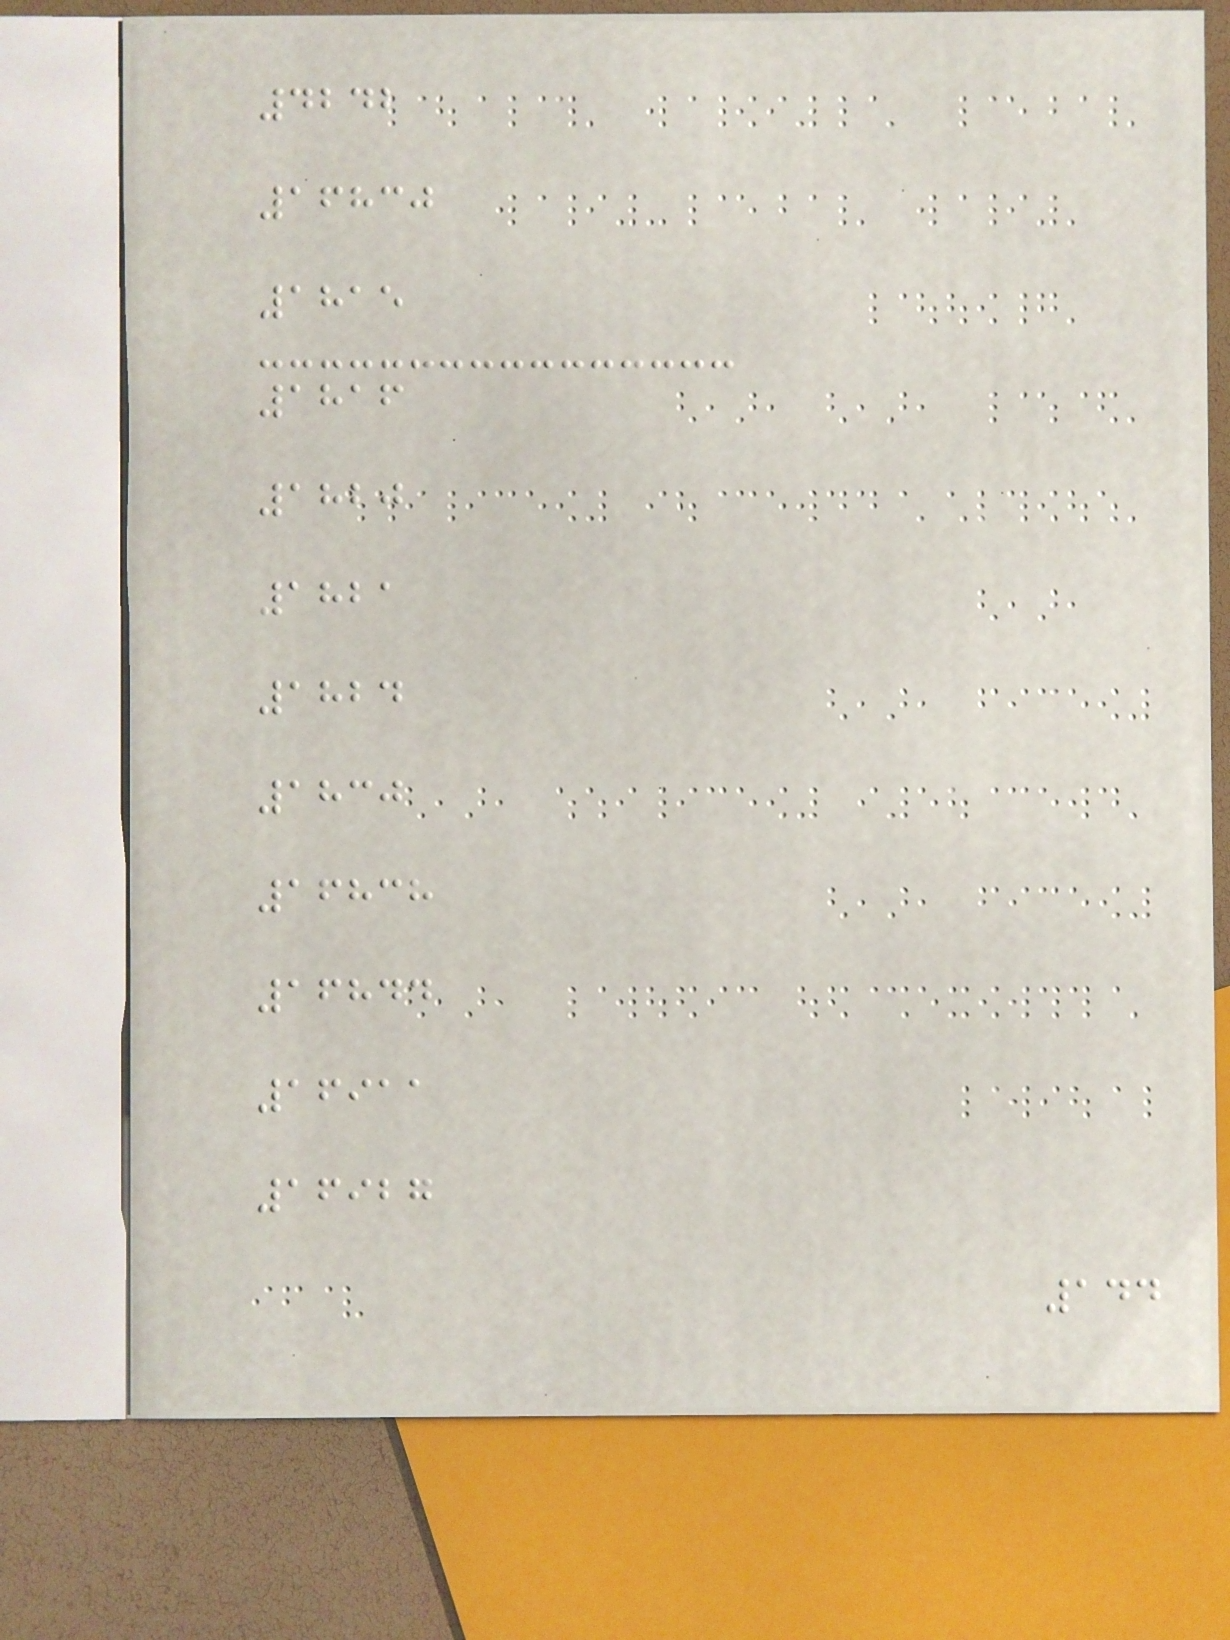4242
16830
1815
1816
1820
1821
1824
1830
16838
16844
16911
16927
144
